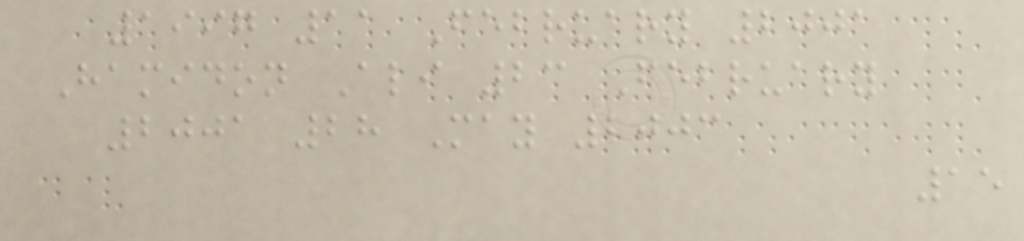1997 11 February 2001
Hamidon Ali 23 February
2001 28 May 2003
15
